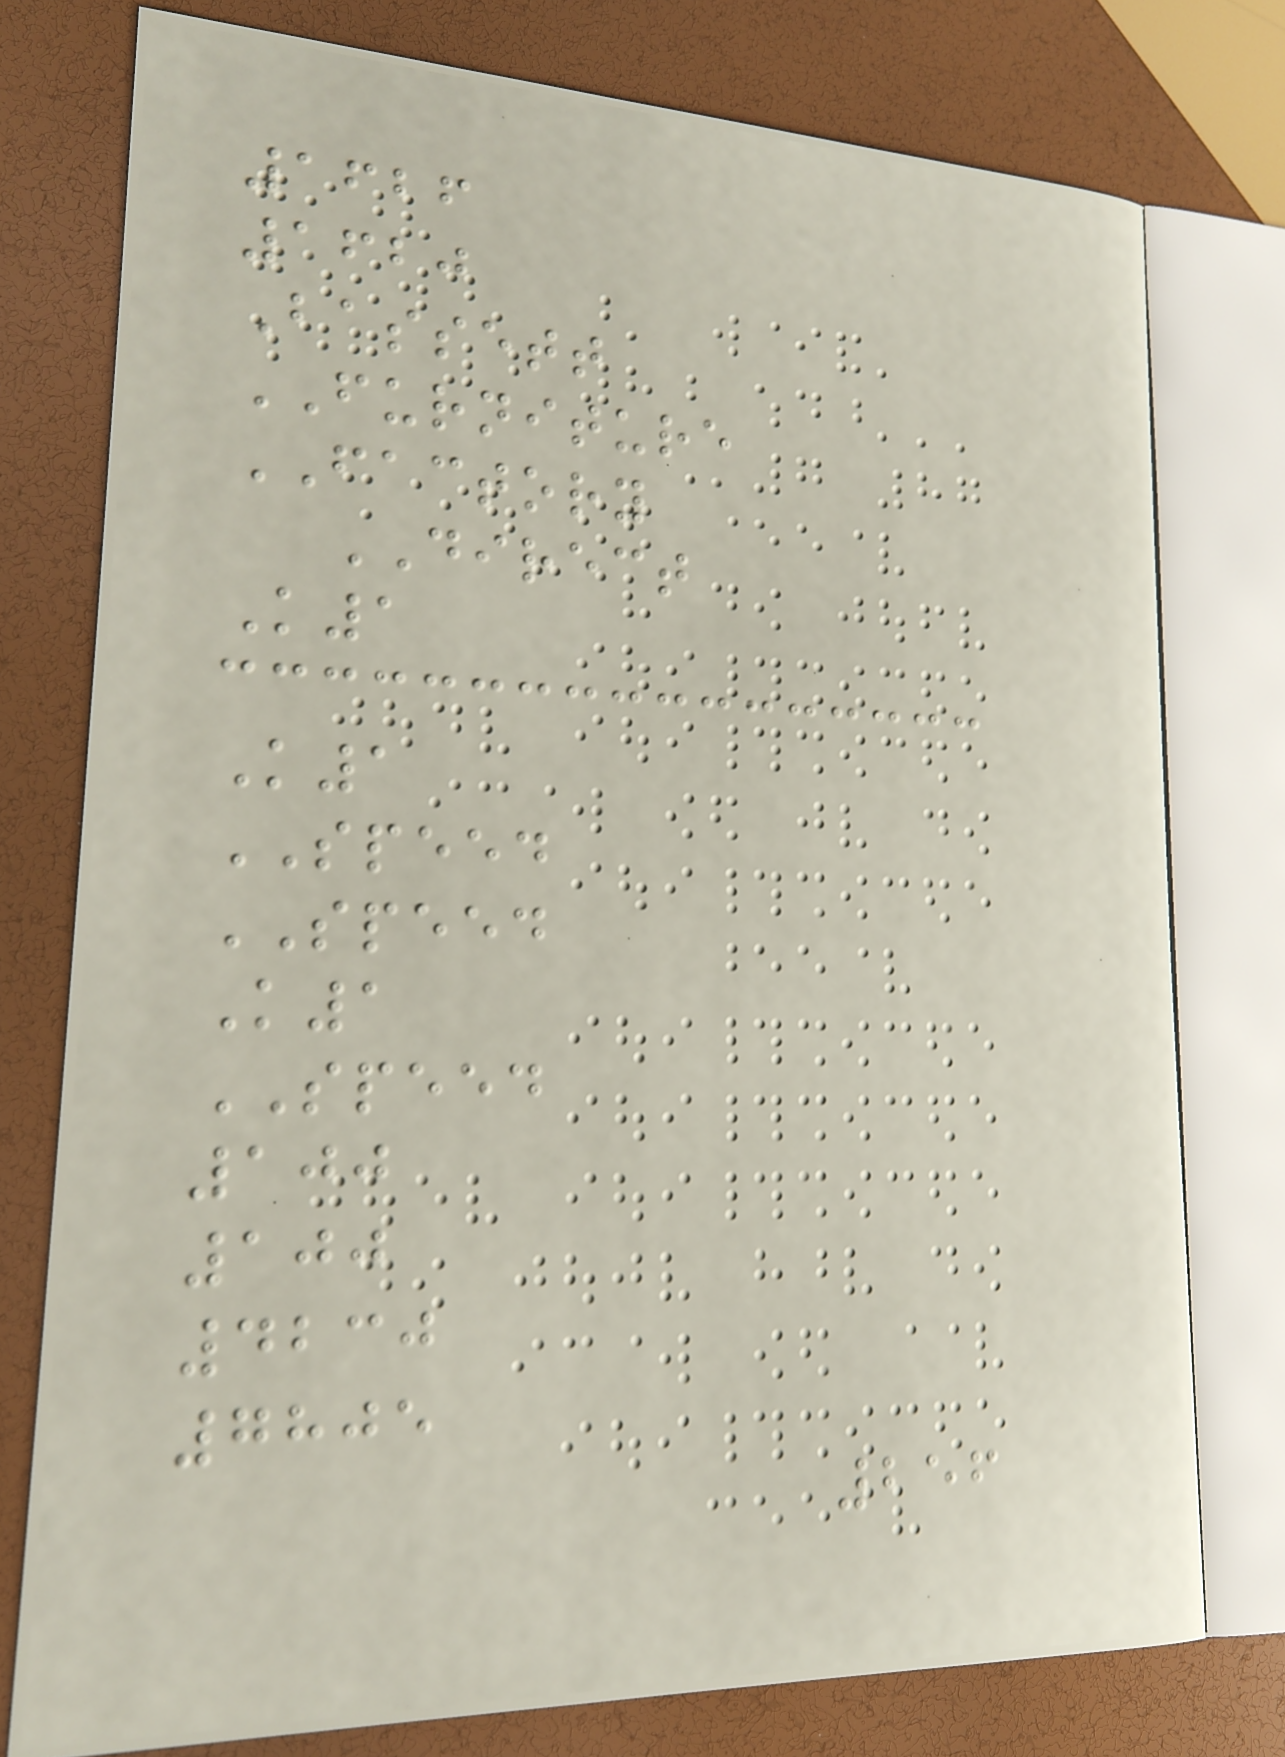1626
1620
Bassett
FURNITURE
FACTORY
DIRECT
K1
K1
SPEED
SPEED
K1
SPEED
100
100
4230
7805
256
